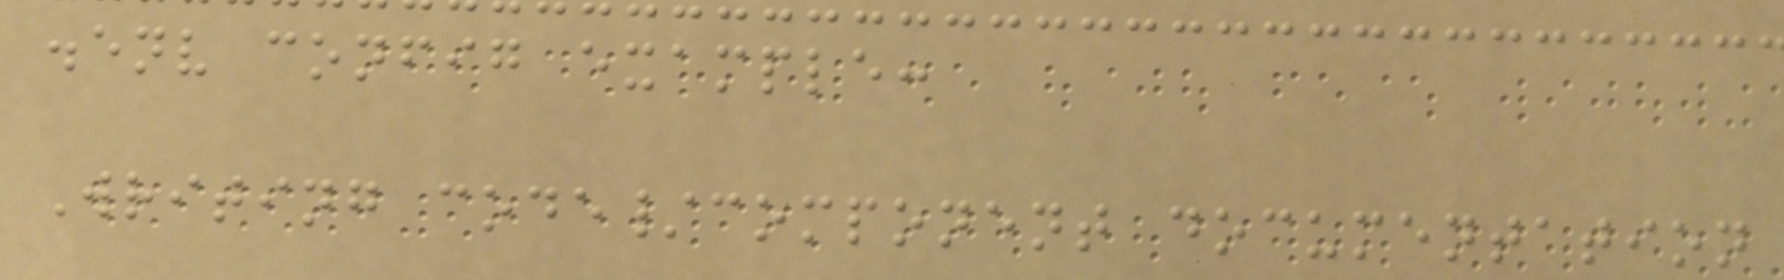.env config example:
Writing code/component documentation
